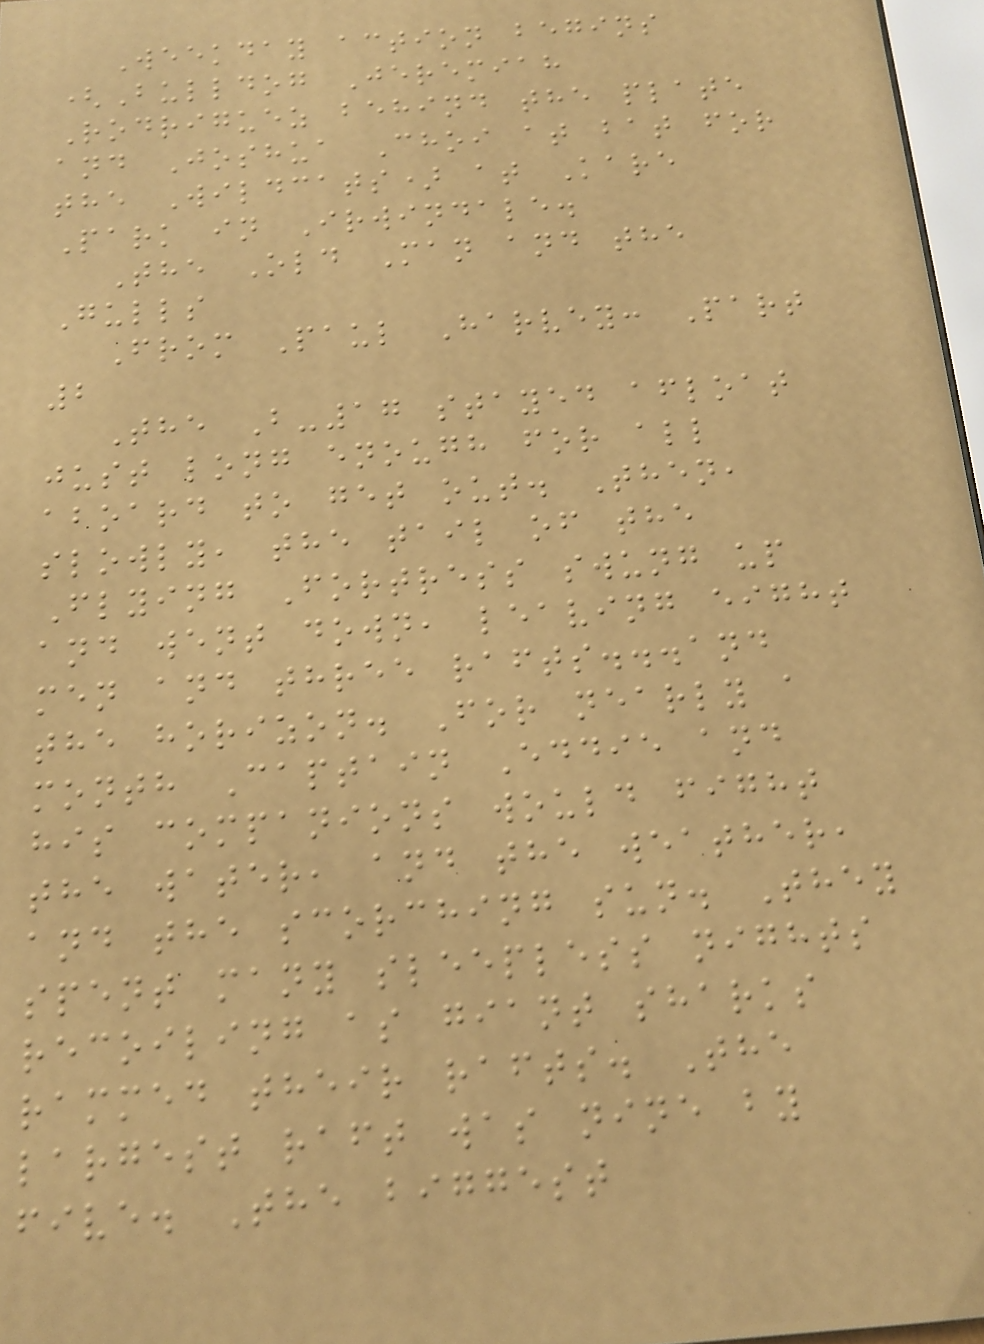Weekday action begins
(Bulldog Jeremiah
Rodriguez behind the plate
and Joshua Choi at bat for
the Wildcats) at Kare
Park in Irwindale.
The Old Man and the
Gulls
From Paul Harvey: Part
2
The B-17 stayed afloat
just long enough for all
aboard to get out. Then,
slowly, the tail of the
Flying Fortress swung up
and went down, leaving eight
men and three rafts...and
the horizon. For nearly a
month Captain Eddie and
his companions would fight
the water, and the weather,
and the scorching sun. They
spent many sleepless nights
recoiling as giant sharks
rammed their rafts. The
largest raft was nine by
five. The biggest
